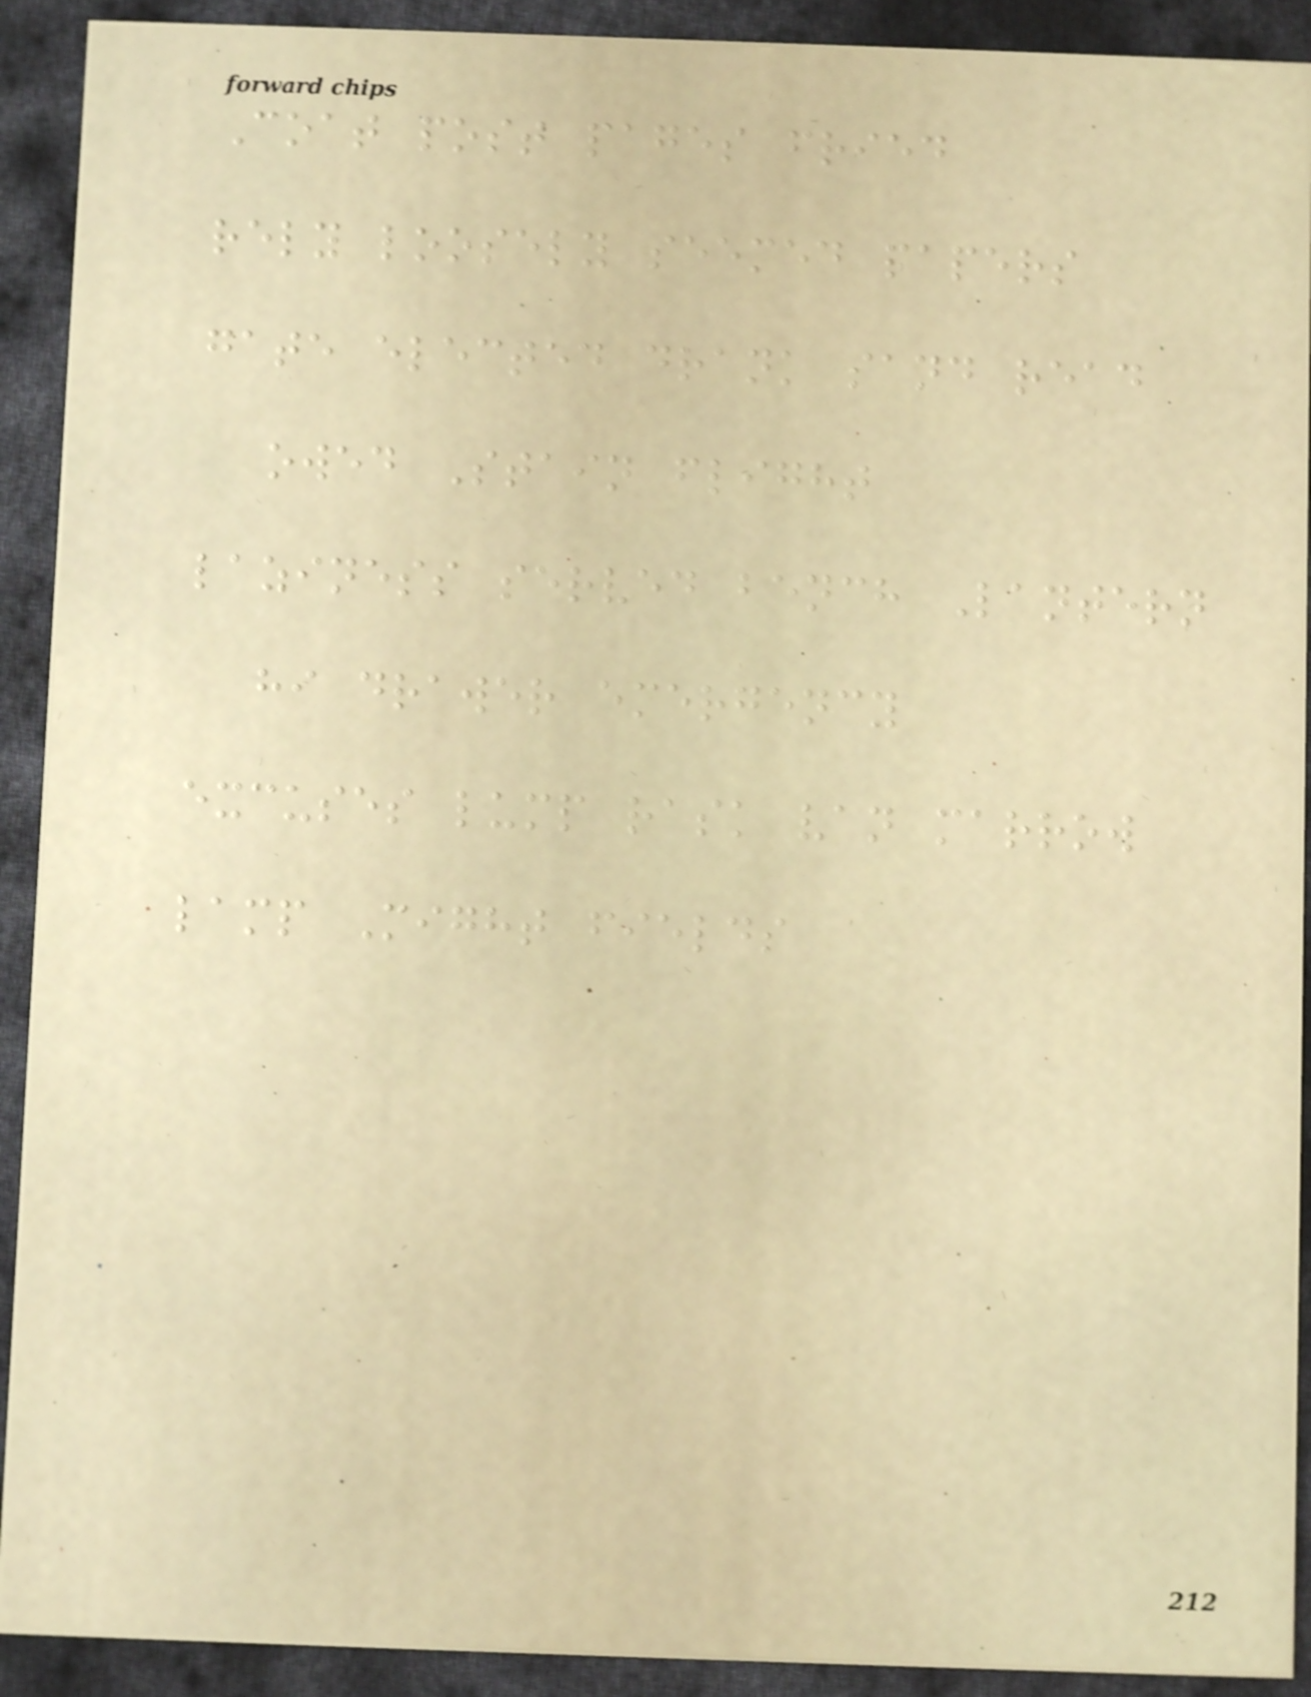Coat post pages fried
rely loosely seemed papers
gate elected drank sand read
owed Stain flight
laziness served bench Lantern
hi drawer emergency
excuses lump rask van marrow
lamp Might fields
